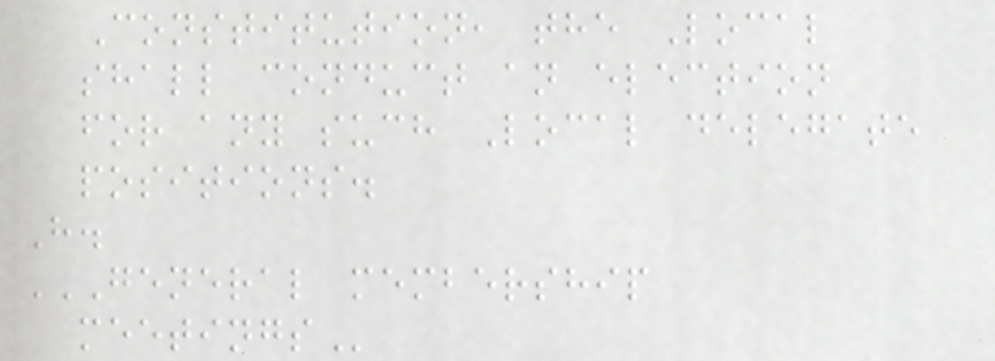Constitution, the Local
shall conduct an election
for any such Local delegate
positions.
H.
GENERAL MEMBERSHIP
MEETINGS
